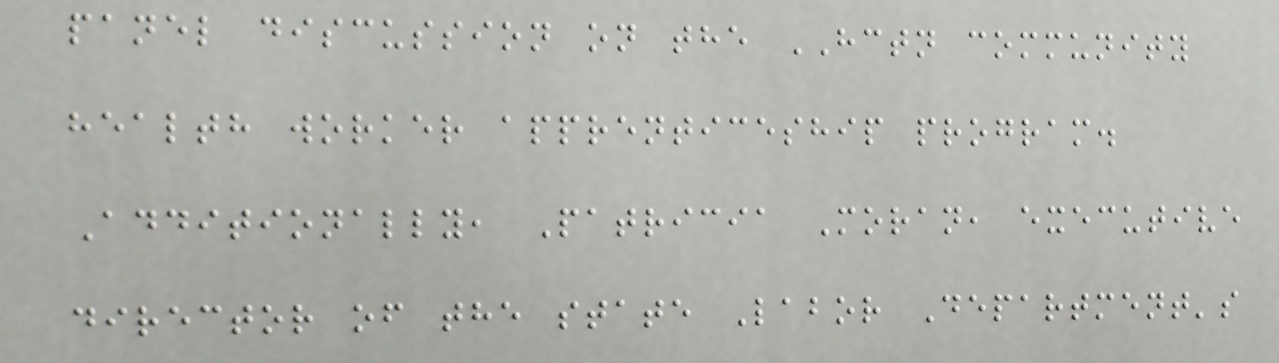panel discussion on the HCTN community
health worker apprenticeship program.
Additionally, Patricia Moran, executive
director of the state Labor Department's
